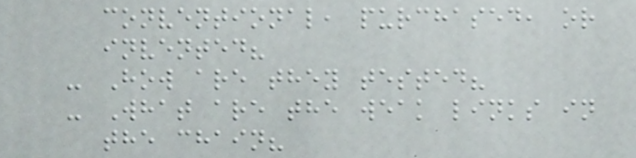conventional, purchased, or
invented?
- How are they tested?
- What are the weak links in
the chain?
